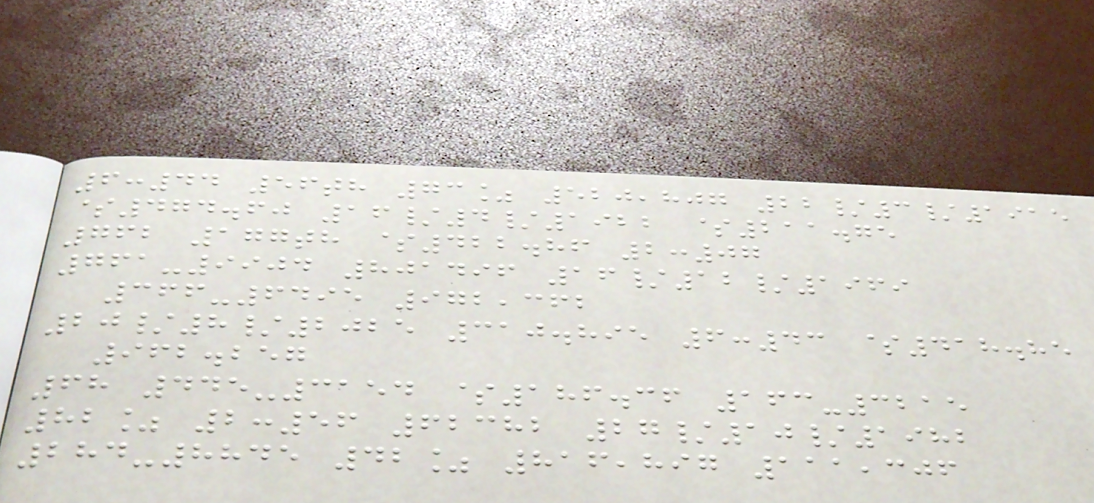6:44 56th 73% 520,807 22/3/1915
$474.60 16/4/1922 $211.75
762 177th $422.86 2:07
761-9904 801496 16/12/1969
366-6495 972,362
20/8/2025 310.895 6:43 $418.85
962.257
68 445-3154 $186.36 163-3215
82% 2:56 62382 27/10/1982
284-8845 42% 816,897 111,306
